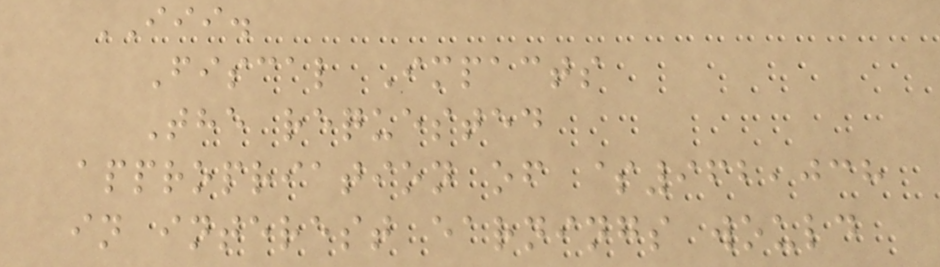III.
Fiscal Impacts
The requested
appropriation of $962,038
in interest earnings would
